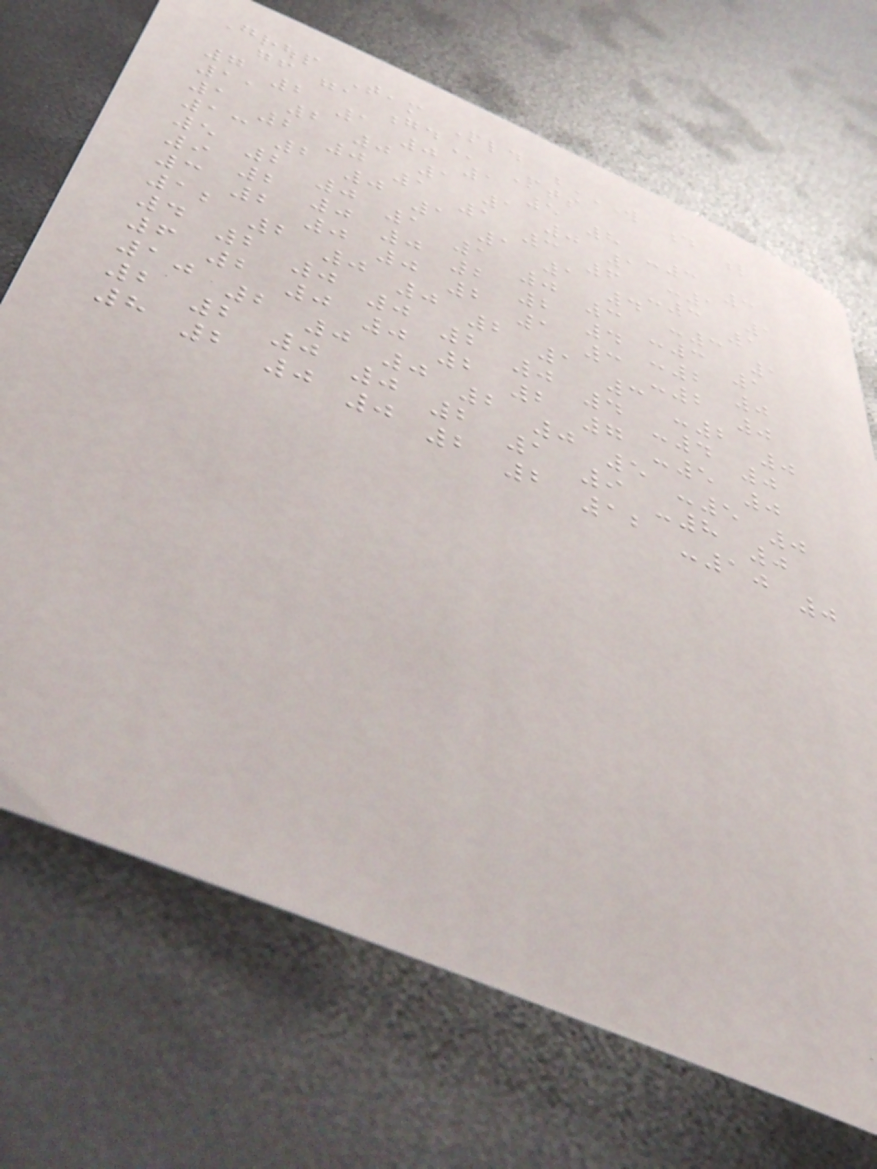Group Team Pld W D L
GF GA GD Pts
7 2 1 0 1 5 8 -3 3
11 2 0 1 1 0 1 -1 1
1 2 0 1 1 3 6 -3 1
13 2 0 1 1 1 4 -3 1
5 2 0 1 1 0 3 -3 1
9 2 0 0 2 2 4 -2 0
3 2 0 0 2 1 3 -2 0
12 2 0 0 2 1 3 -2 0
4 2 0 0 2 0 4 -4 0
6 2 0 0 2 2 7 -5 0
10 2 0 0 2 0 5 -5 0
2 2 0 0 2 1 9 -8 0
8 2 0 0 2 2 12 -10 0
